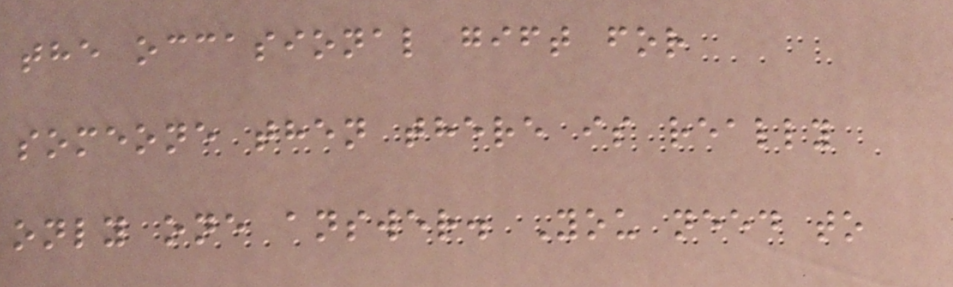the occasional gift for
someone then there is really
only one answer. You need to
